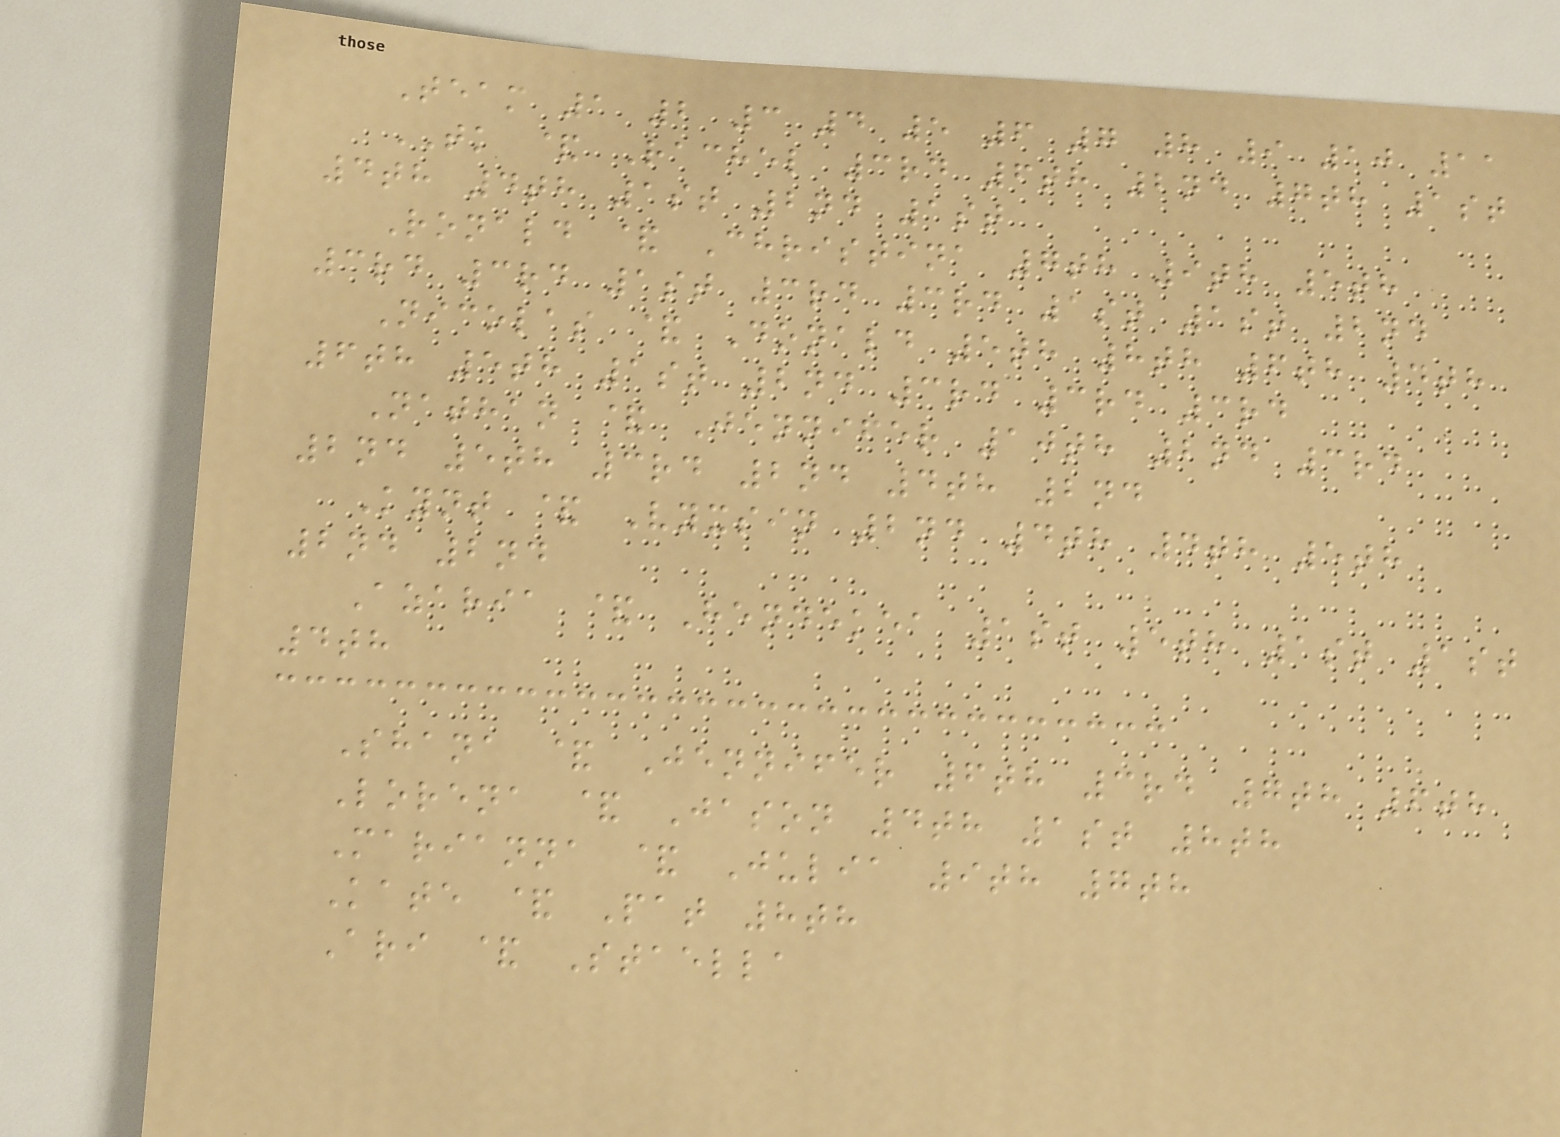Team 1 2 3 4 5 6 7 8 9 10 11
TK & Rachel 3rd 6th 2nd 7th 1st
4th 4th 1st 2nd 1st
Ronald & Christina 7th 9th 5th
3rd 3rd 1st 3rd 3rd 1st 1st 2nd
Nicolas & Donald 5th 8th 6th 4th
6th 5th 1st 2nd 3rd 3rd 3rd
Nathan & Jennifer 10th 2nd 3rd
2nd 5th 3rd 2nd 4th 2nd
Kynt & Vyxsin 2nd 4th 4th 5th
2nd 2nd
Azaria & Hendekea 1st 5th 1st 1st
4th
Shana & Jennifer 6th 3rd 7th 6th
Lorena & Jason 4th 1st 8th
Marianna & Julia 9th 7th
Kate & Pat 8th
Ari & Staella
